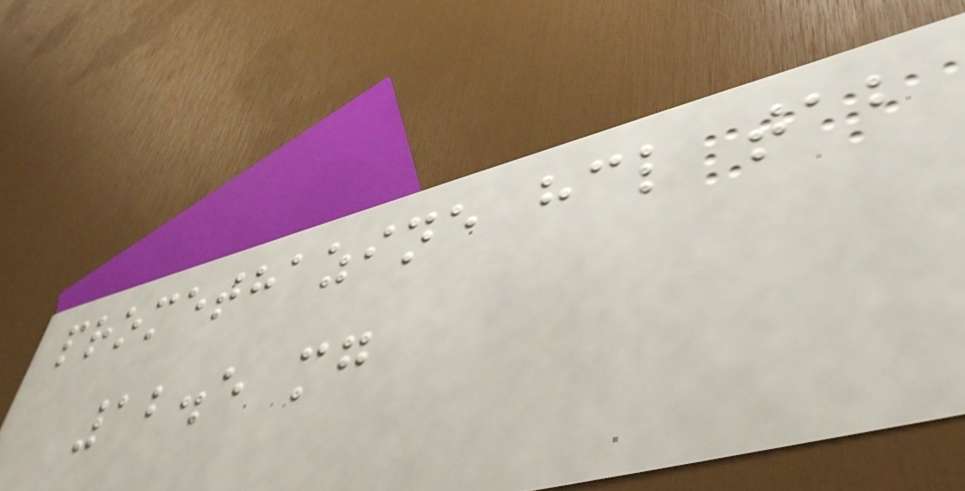promethazine hcl tab
12.5 mg
